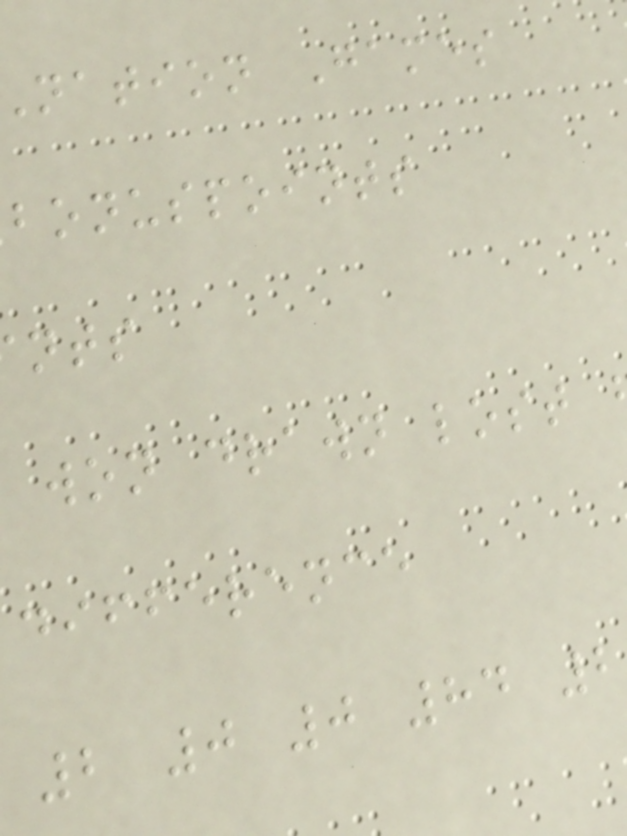nation Games
bonuspoints
won drawn lost
difference
2 0 0 84 2
